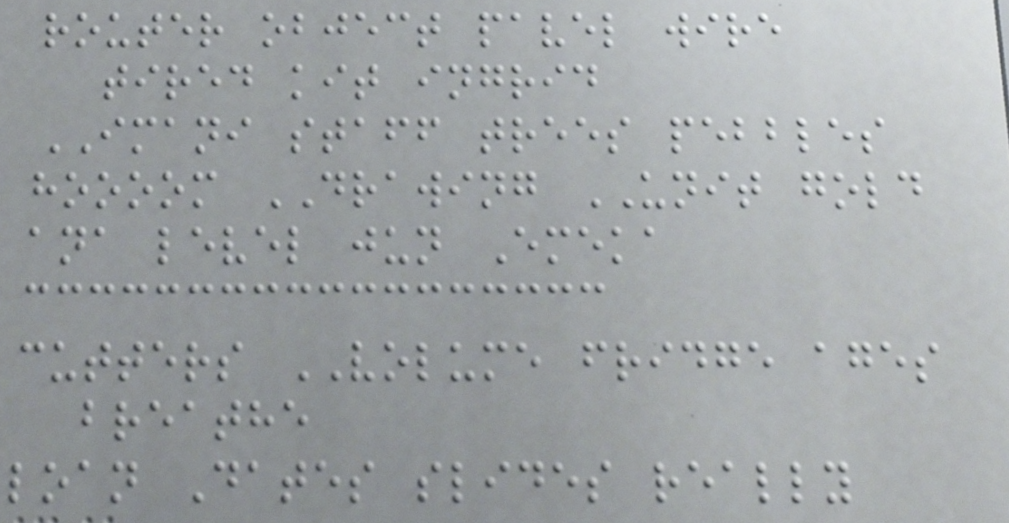router object pavel wire
tired kit ingrid
IMANI staff trees pebbles
hoooom DRAWING UNIT gold
ana level jun Emeka
cutters VOLUME fridge ages
breathe
loan Dates slides really
